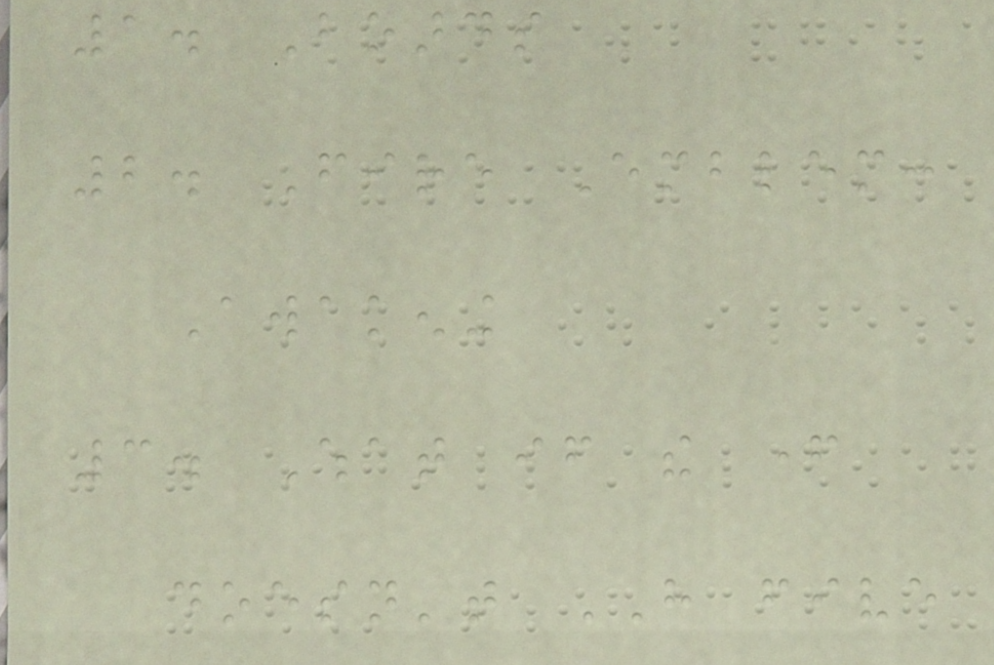1. Boards
2. Fire Emblem:
Awakening
3. What if the father
doesn't HAVE five
